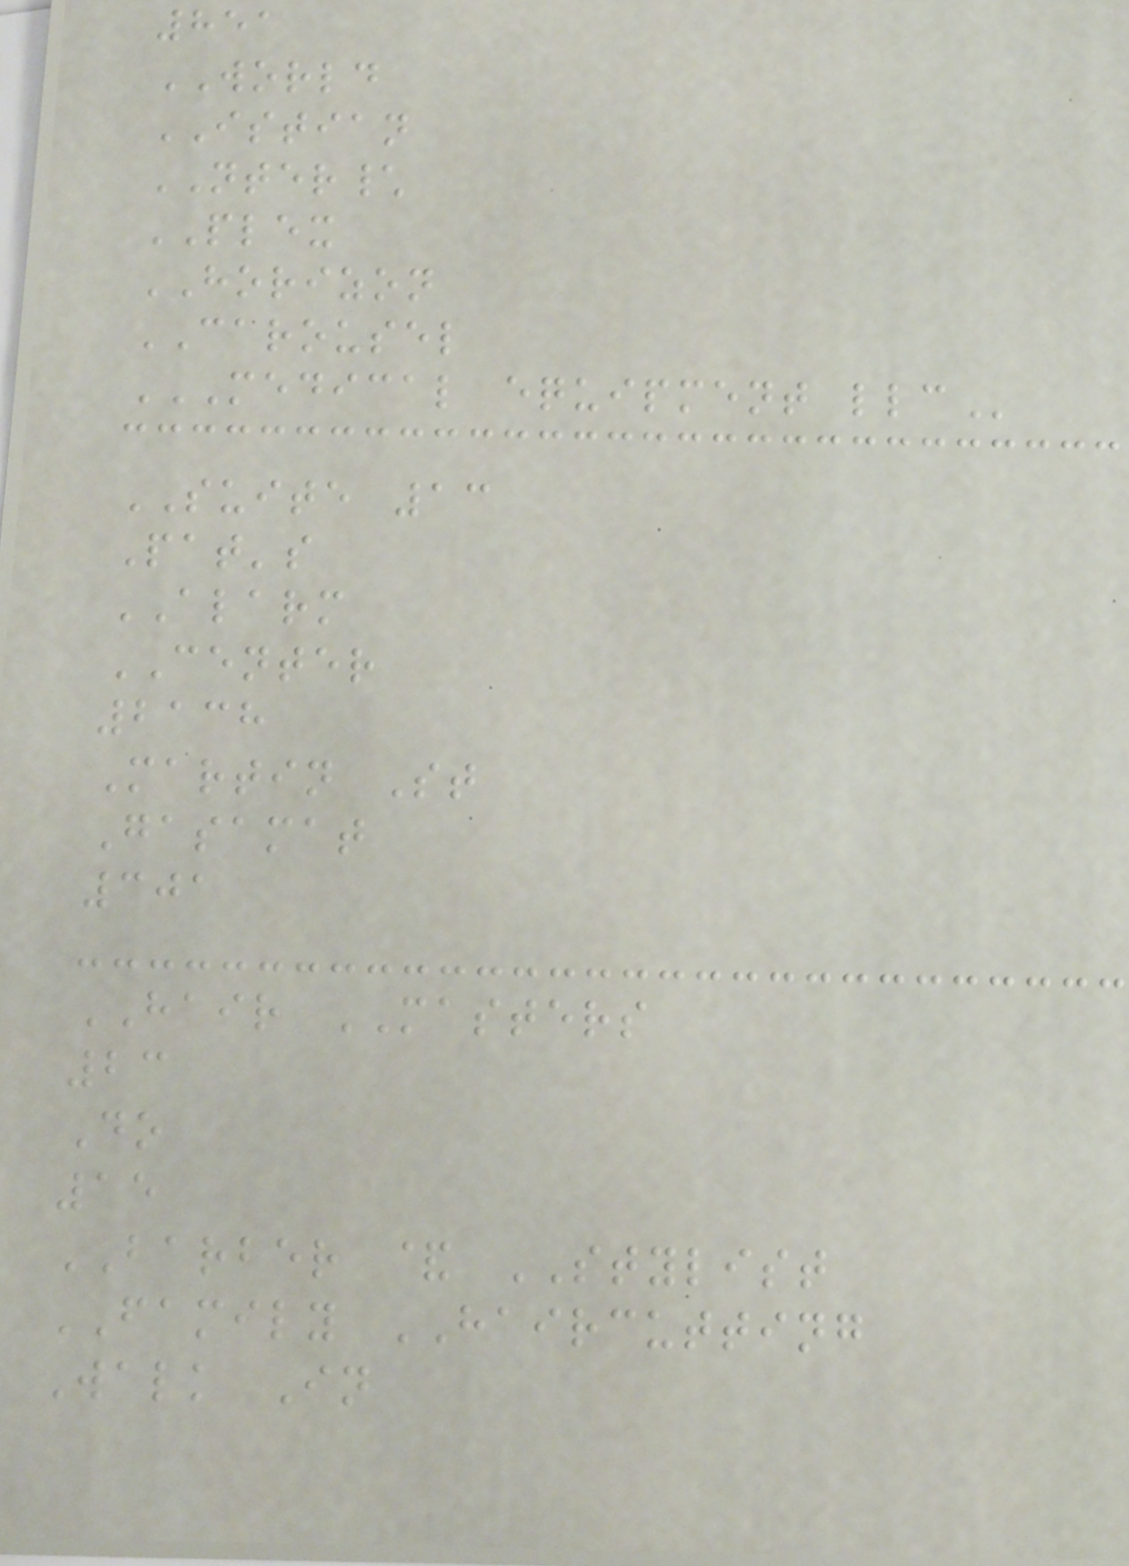851
WORLD
ISTIAN
NTER\
PLEX
HORIZON
CAROUSEL
MEDICAL EQUIPMENT LLC
SUITE 13
Pat's
ALARM
CENTER
2138
Martin St
Gasamat
301
HAIR MASTERS
23
Do
15
BARBER & STYLIST
FAMILY HAIRCUTTING
Walk In
